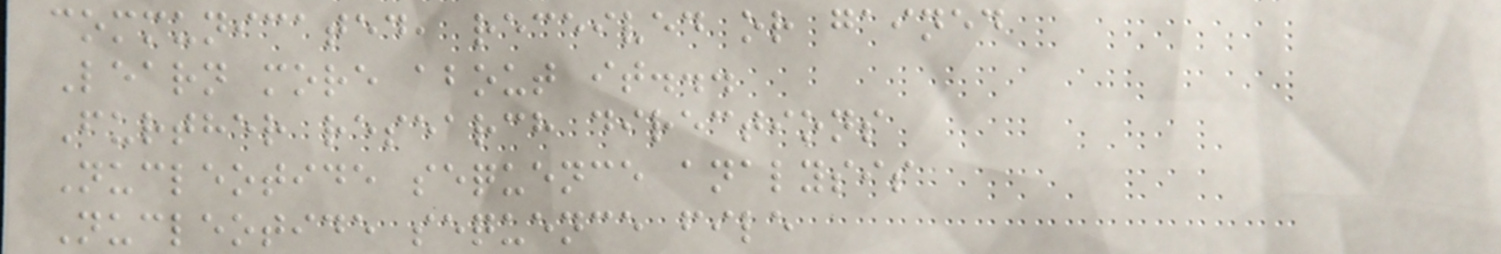communicated, received or gained
Learn more about it...
Further research directions
Nucleotide sequence analysis
Nucleotide sequence file
